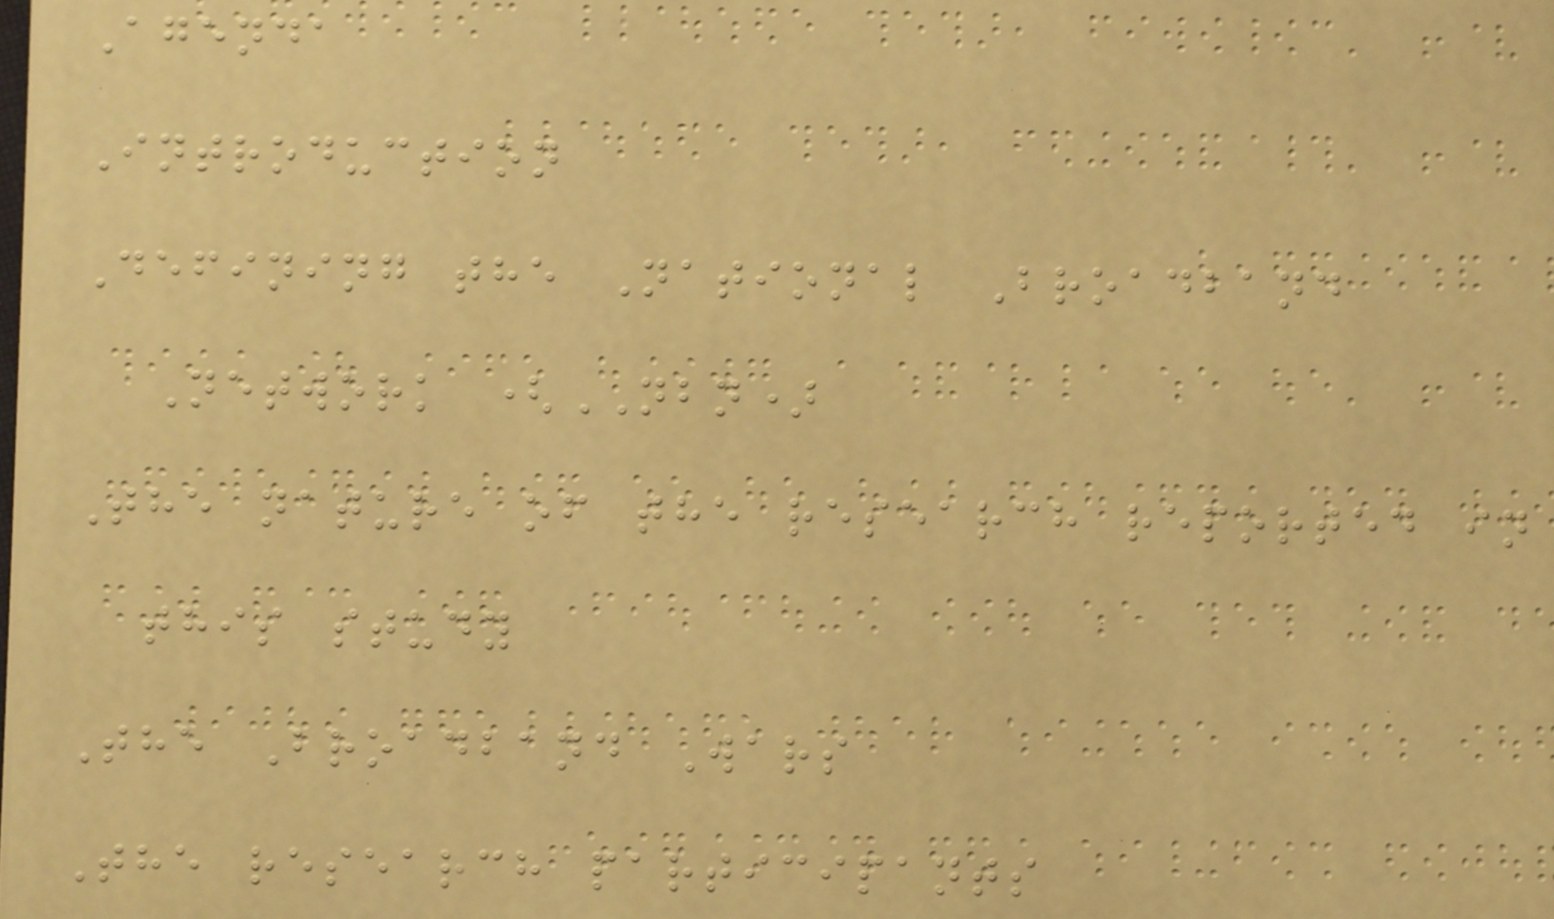Agenda
Introduction
Defining the National Broadband
Network (NBN)
The nature of the research reported in
this study
The Broadband Wars
The research participants
